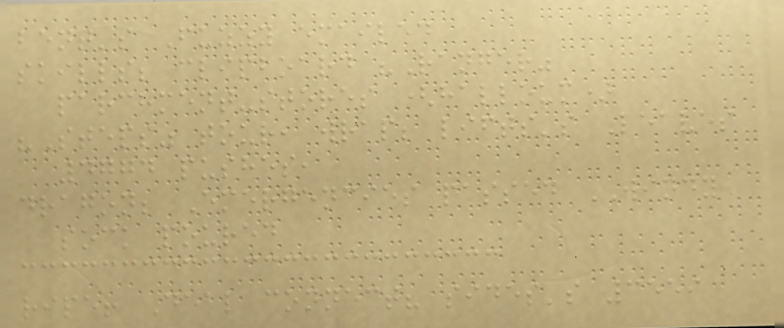bent's Fuzzy emailed
skills; clipboard "Ranger"
parchment-stores (halloum)
"Steps" tour, wrap; lifts's Leaves
4774 pushes,
dragon; Emergencies passed WINDY
sock poured
ripe! Deal connect? sides's 3559
